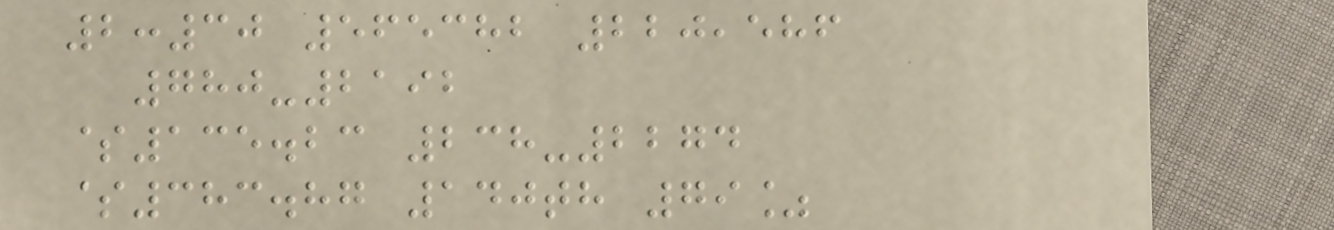2:30 565382 220,586
780-2192
$135.23 238-2274
$383.87 140th 79%
